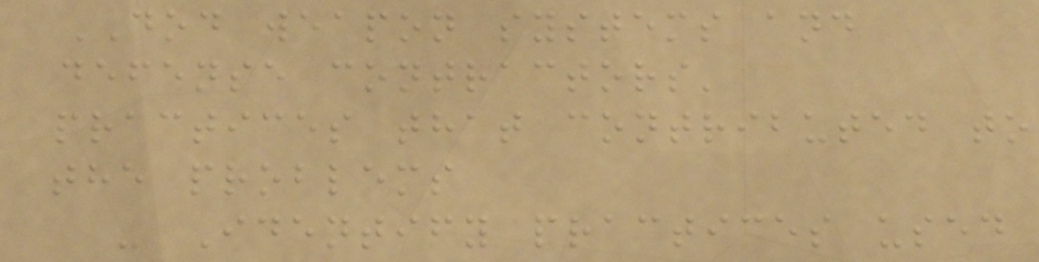DOD weapon systems and
defense contractors'
practices that contributed to
the problems
- Identify practices used
